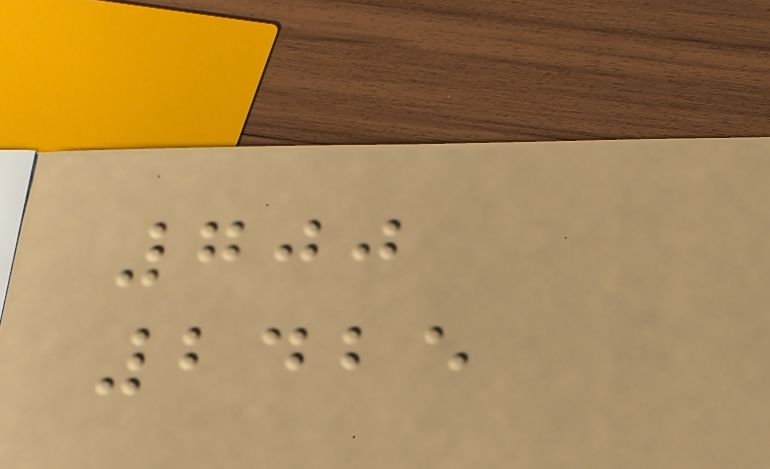700
2425
